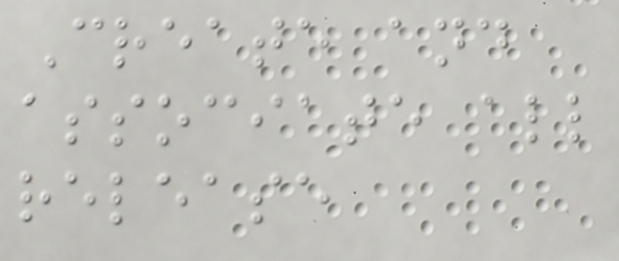Create and
associate all
release
